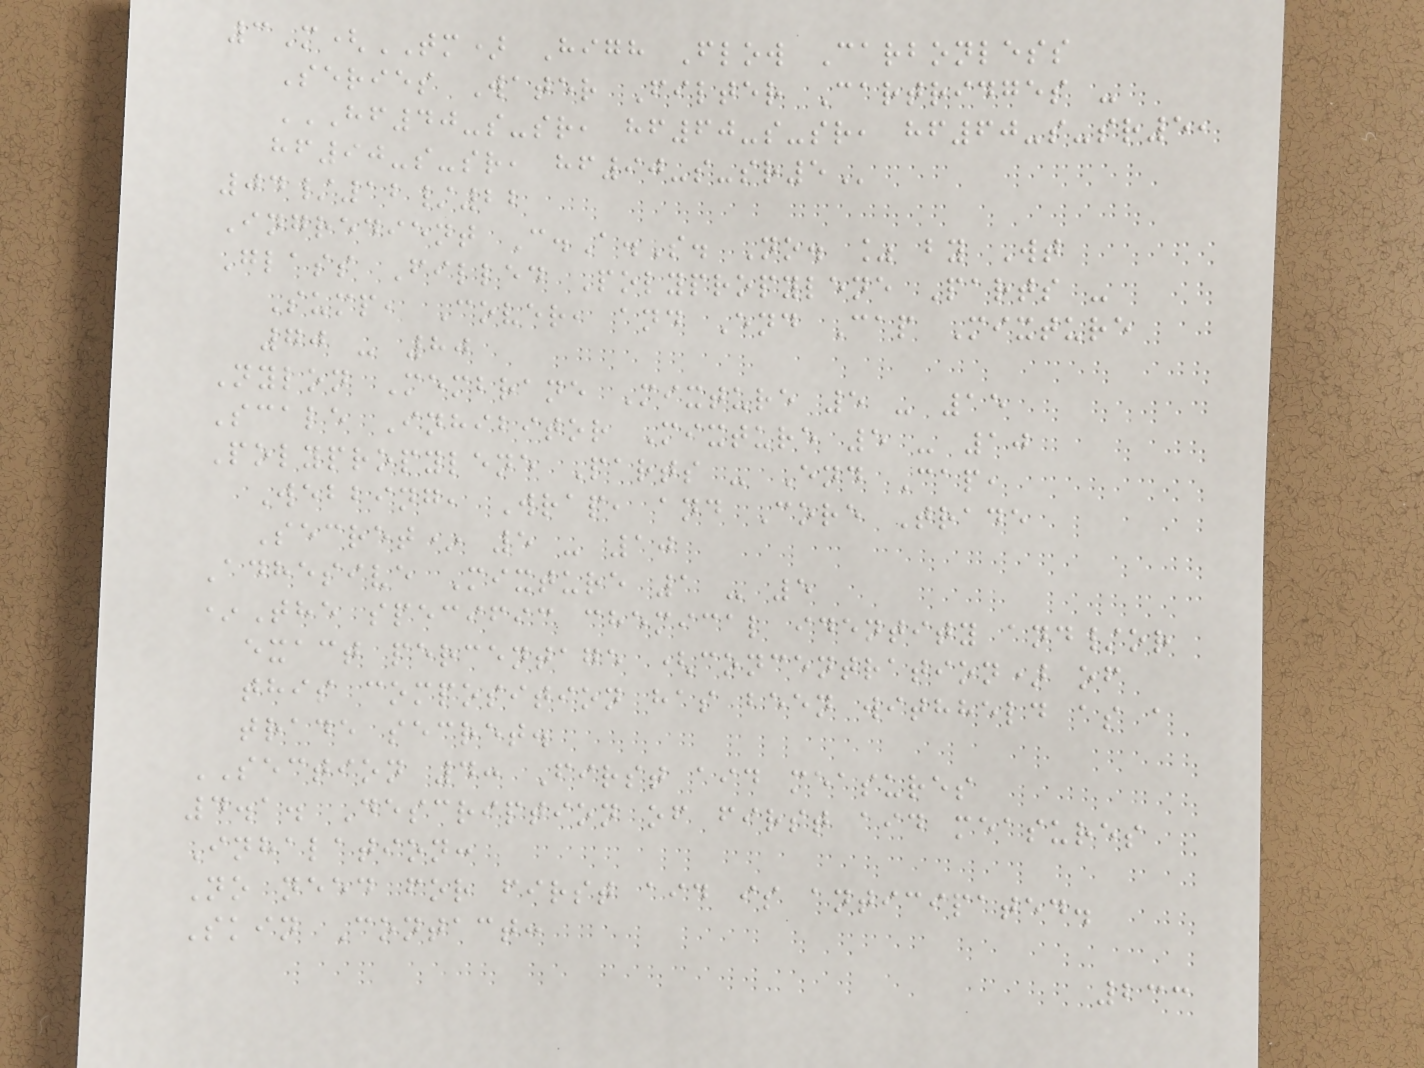3M(TM) High Flow Carbonless
Series Water Filter Cartridges -
HF40-S-SR, HF60-S-SR, HF60-S-SR5,
HF90-S-SR, HF90-S-SR5
04/12/22
Ingredient C.A.S. No. % by Wt
Glass Filled Polypropylene Parts -
Sump, Cover, and End Cap Mixture
70 - 80
Nylon Membrane Mixture 5 - 15
Scale Inhibitor Mixture 5 - 10
Polypropylene Parts - End Cap,
Webbing, Wrap, and Core Trade
Secret* 5 - 10
Adhesive Mixture 1 - 5
*The specific chemical identity and/or
exact percentage (concentration) of
this composition has been withheld as a
trade secret.
SECTION 4: First aid measures
4.1. Description of first aid measures
Inhalation:
No need for first aid is anticipated.
Skin Contact:
233
